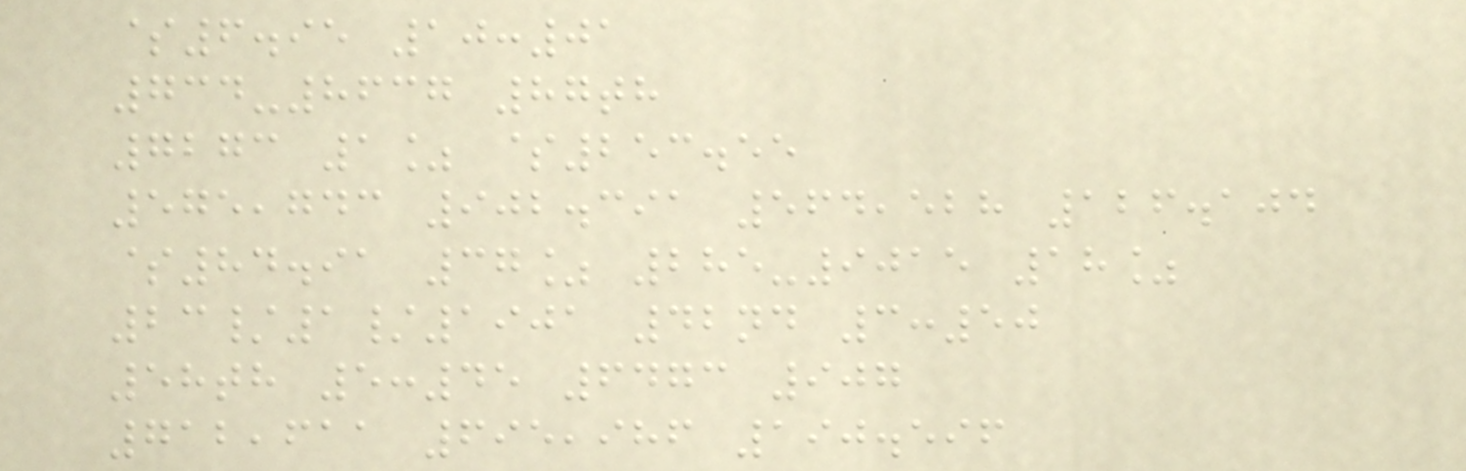$6.95 10:01
734-8637 87th
7273 1% $253.55
575,743 902.391 564,528 126.104
$84.91 37% 285-9015 18%
23/1/1901 42nd 3:50
58th 5:45 6473 907
712,611 695,986 190.596
